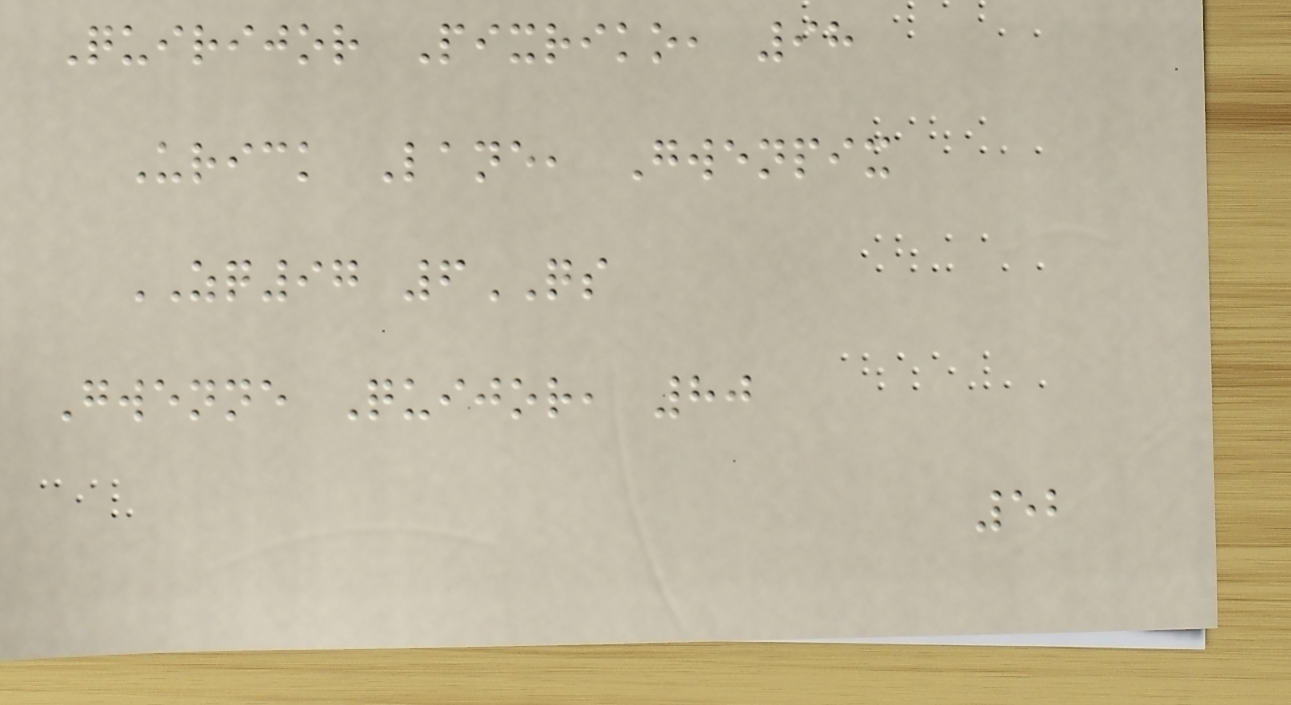Quirijor Pixriko, 98
Urick Lane, Gwenpix
ZQ97 6QS
Gwenne Quijor, 80
52
